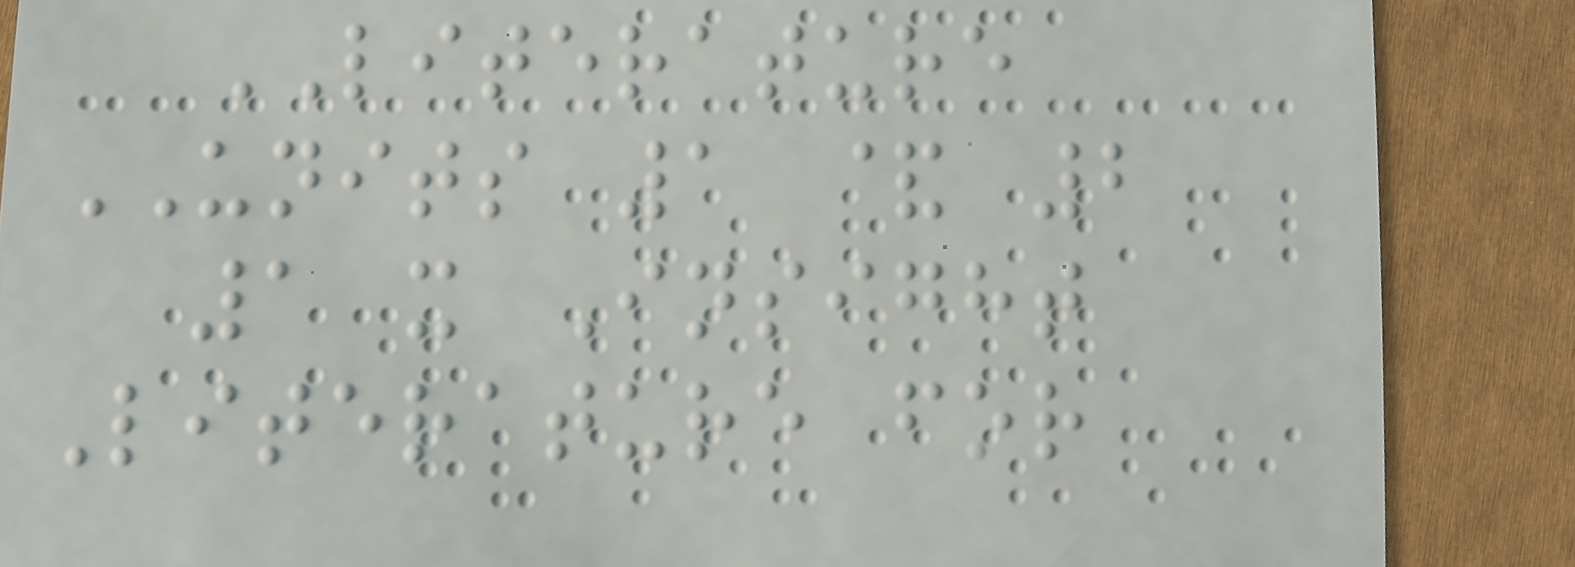LITERATURE
UNITS 1 & 2
1 x Insight
Literature for
